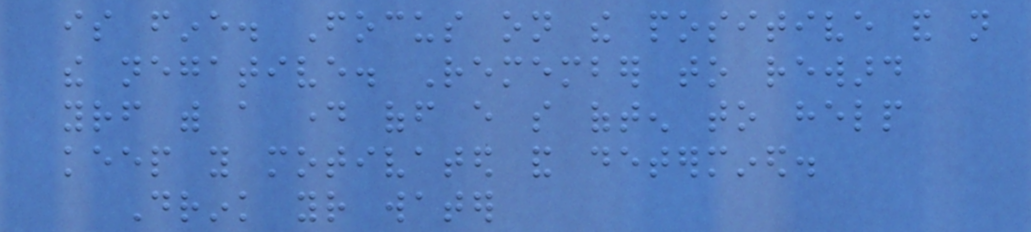is fine. Focus on the positive and not
the negative. Remember to reward
yourself with a day off every so often to help
keep you motivated and determined.
Drink your water
